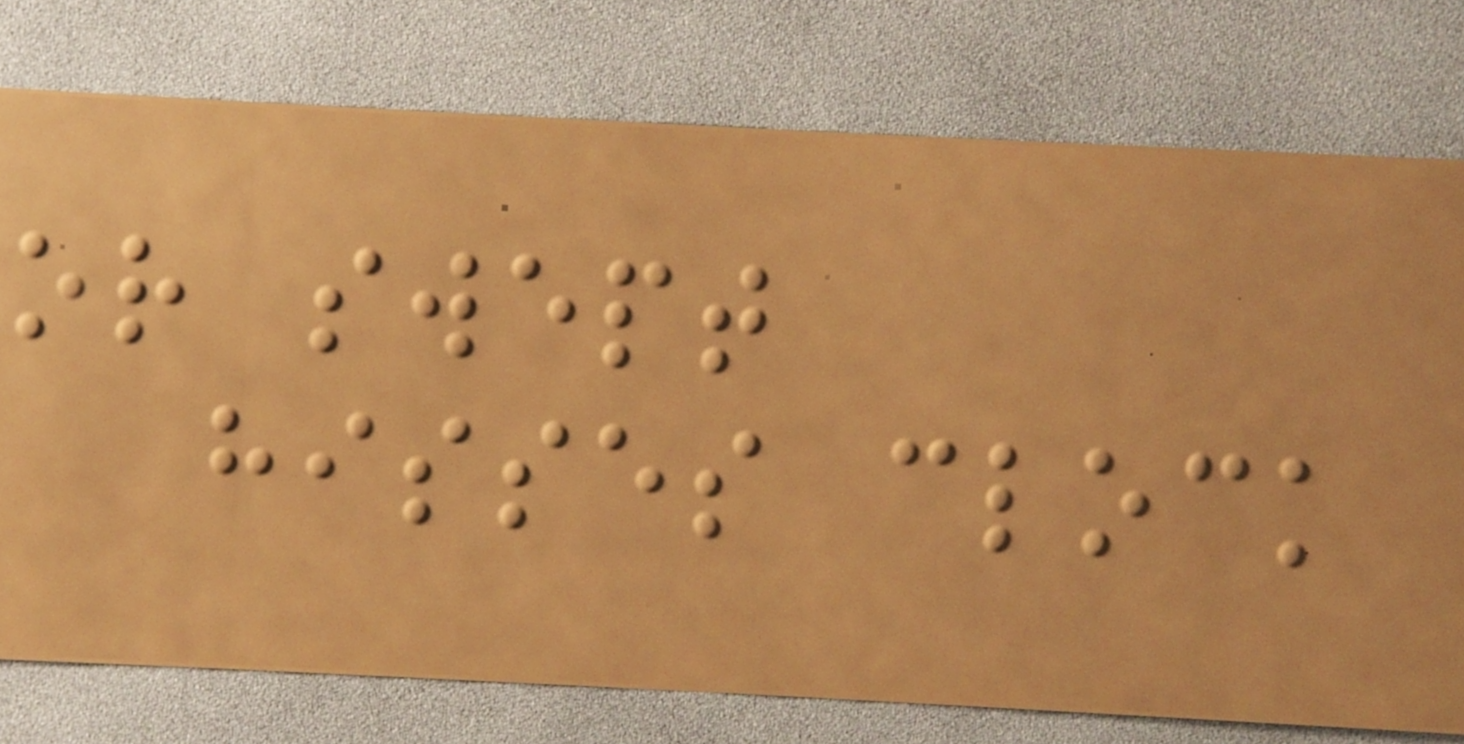or swept
hisses clock
